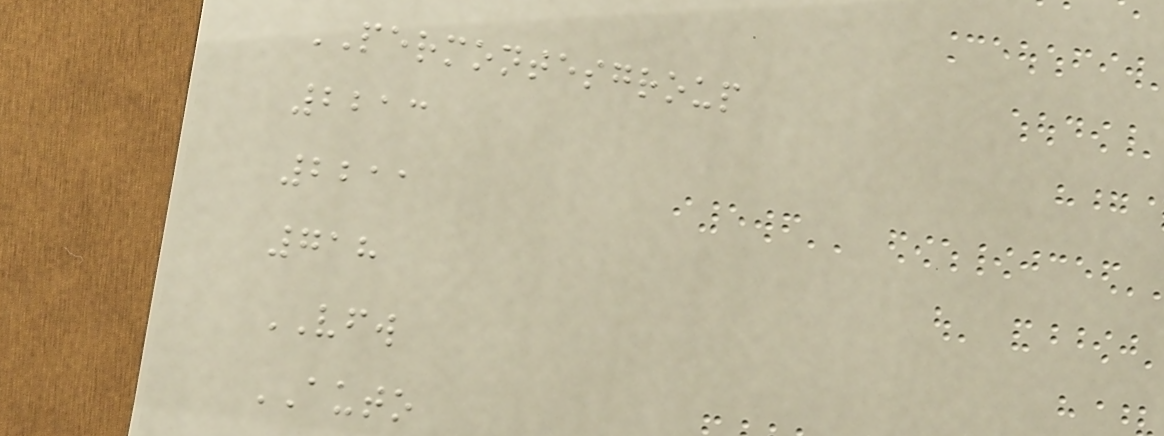PERMONTESGROUP
2213
2211
718
VFW
AUTO
